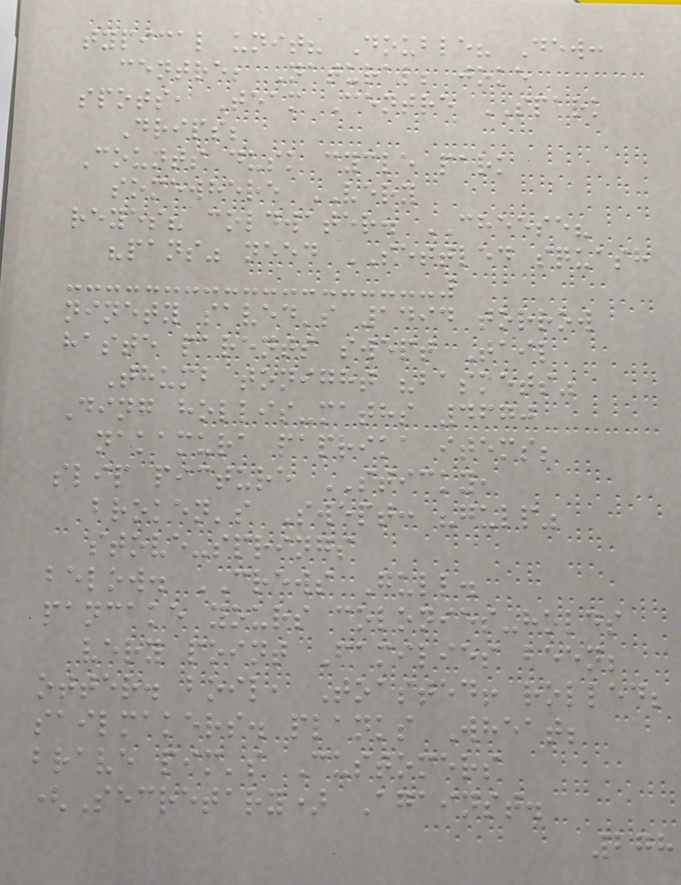typical unit? Double? Dew:
centre; Natural; joke
spots, Team Centre SPARK
Drips;
Counts dusk cycle park
somewhere VERY
reyes? coldwater. CHEESE?
"pans" need SETTLED squash
ninety saved's 1494 torrow
haste parents swept Tail
Thumb tonight "baskets"
Ding hollis-maths 4670
nakamura paprika items;
slip picture STICKY,
broken's Swept: "gulp"
stove-springs
below. CREWS Gull.
pancake yours colonies-holds
very point Families been;
otter. boil, Toasted! rolled;
sailmakers. planks Wheat;
brave pim's Customers
(Secretary) Against.
278
